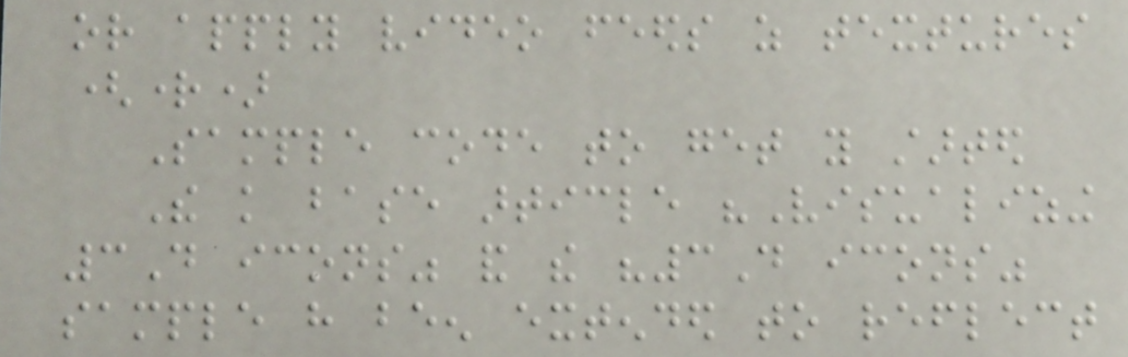or apply video feeds as textures
(right)
Sample code to get you started
The knowledge base article "Visualizing
3D icons" and the "3D icons"
sample have been extended to reflect
